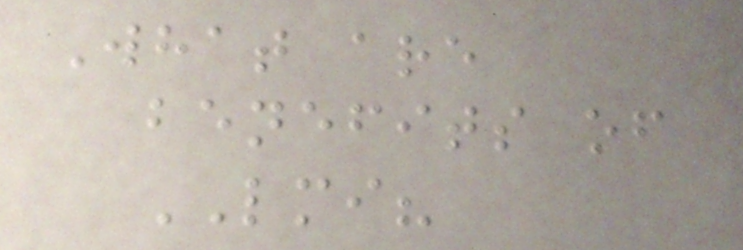What are
benefits of
LMI?
